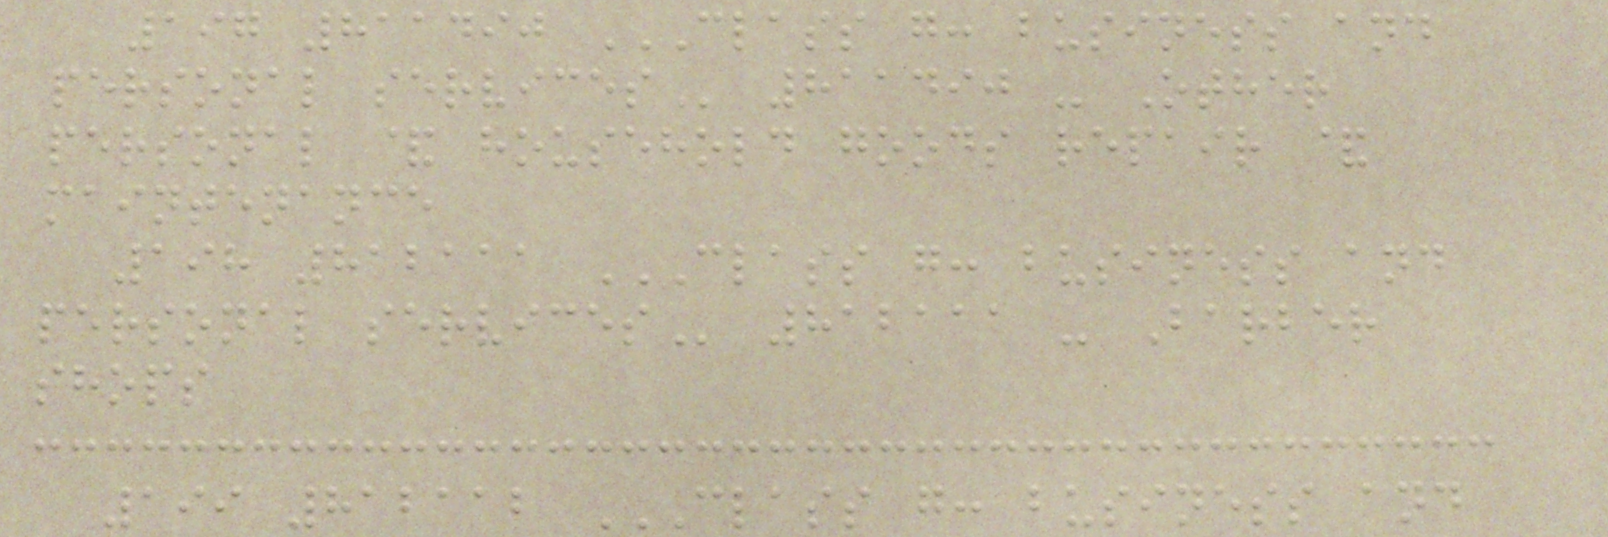197 811490 CLASS G: BUSINESS AND
PERSONAL SERVICES 811490 - Other
personal & household goods repair &
maintenance
198 812111 CLASS G: BUSINESS AND
PERSONAL SERVICES 812111 - Barber
shops
199 812112 CLASS G: BUSINESS AND
